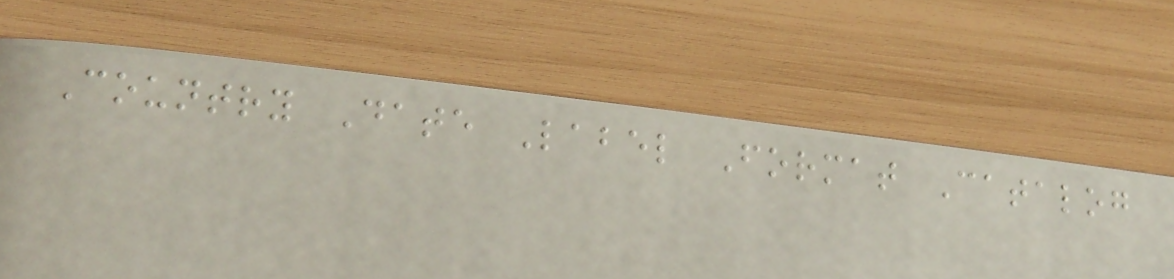Country Date Label Format Catalog
